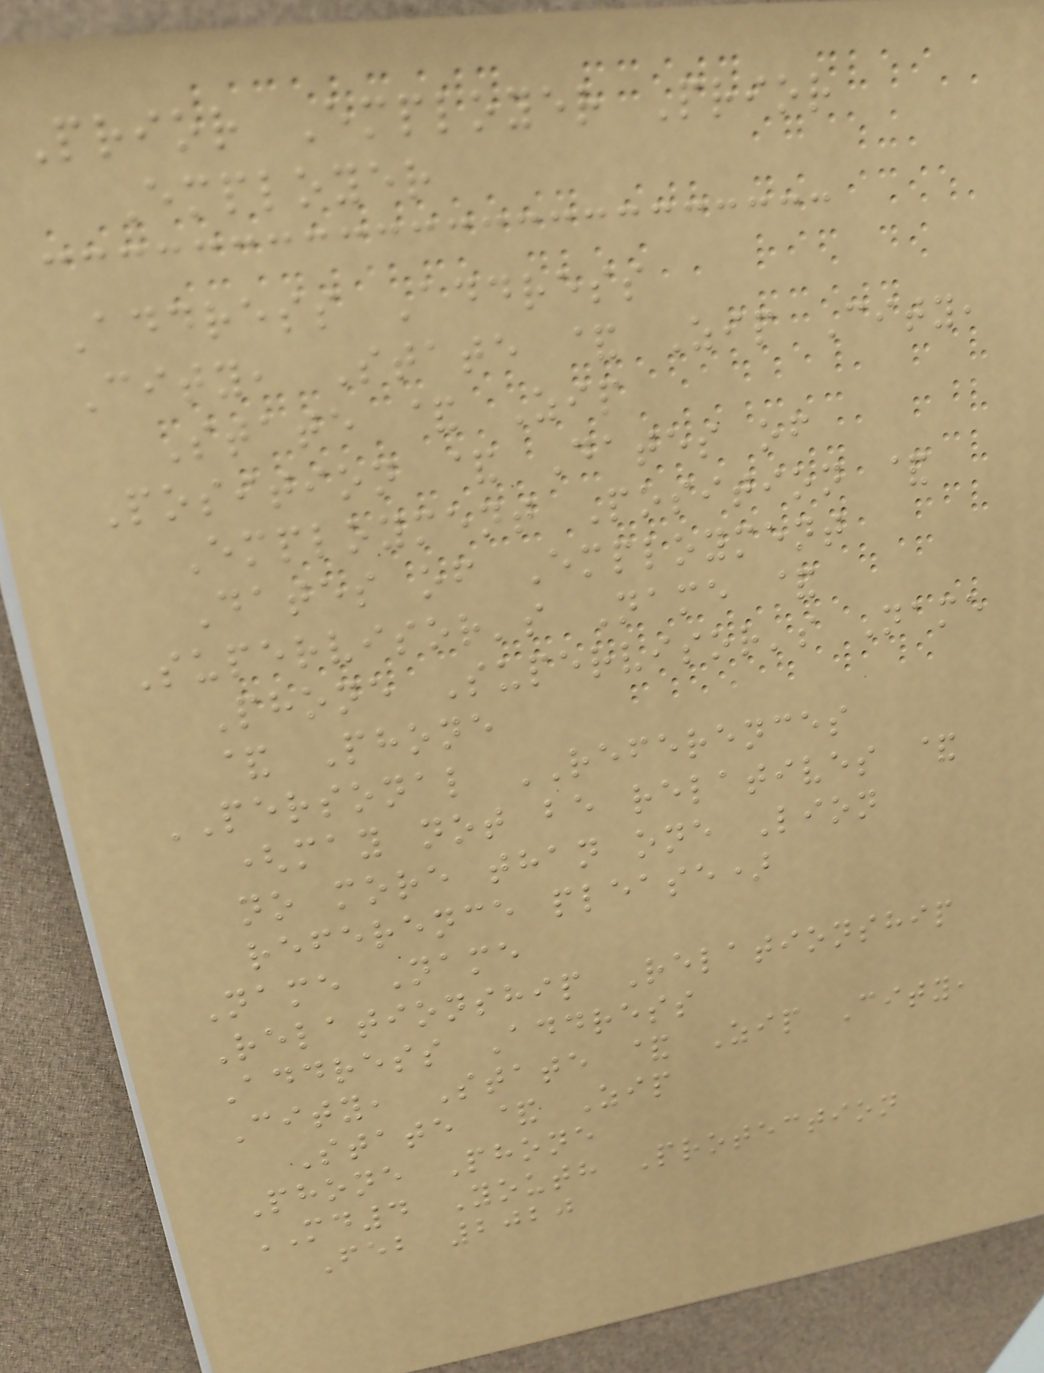Prior Employer Prior
Employer
Address Address
City, State & Zip City,
State & Zip
Position & Dates of
Employment Position &
Dates of Employment
Supervisor's Name &
Phone Supervisor's Name
& Phone
PERSONAL REFERENCES
(may not be relatives &
no more than one Lion
reference please)
Name Name
Relationship Relationship
Address Address
City, State & Zip City,
State & Zip
Phone Phone
MD4 Youth Protection
Feb 2020
